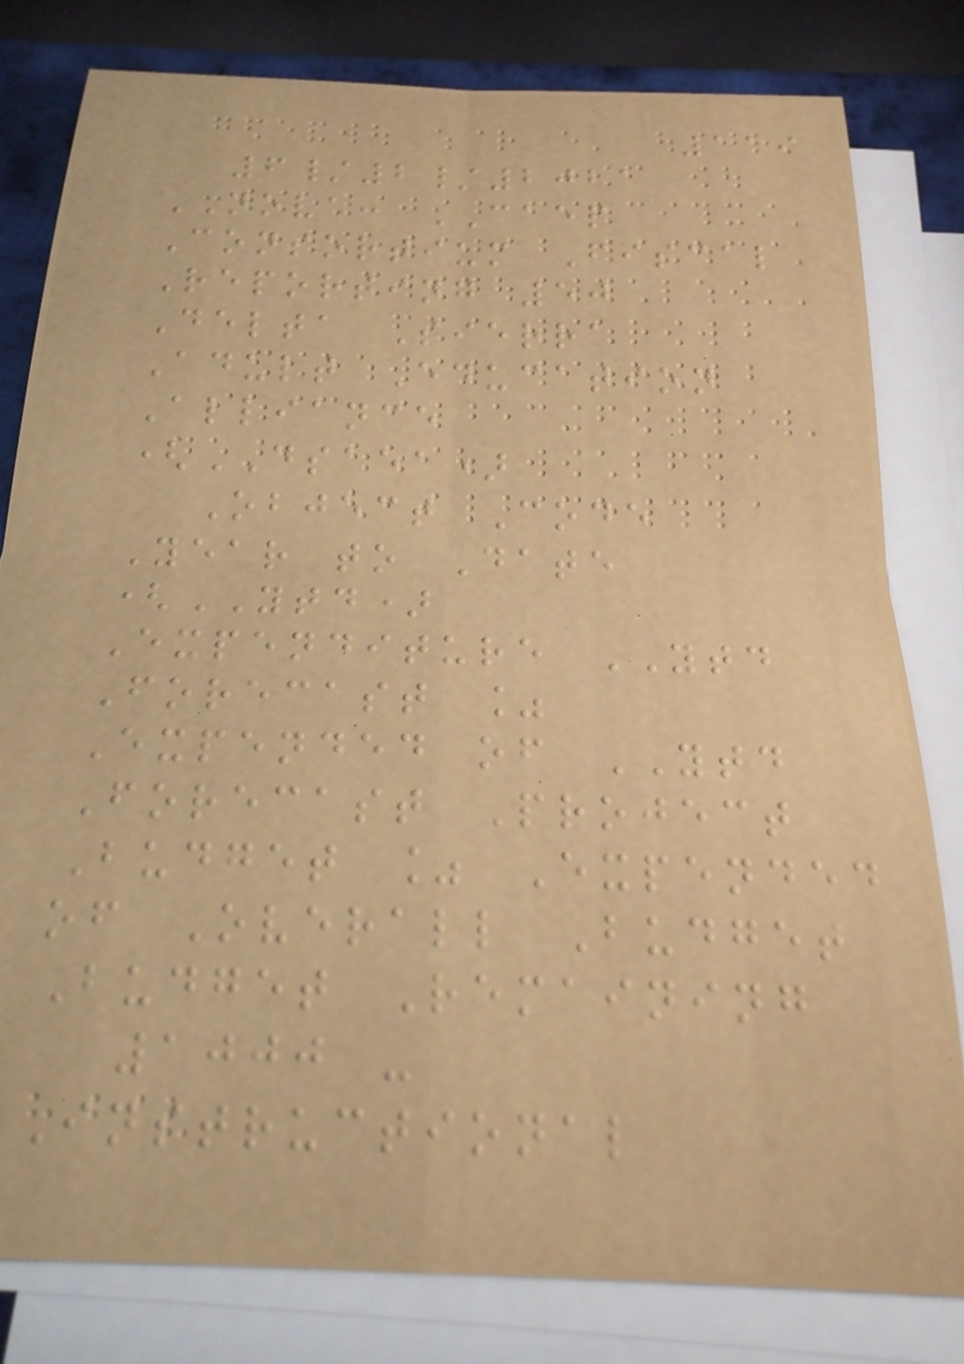119
6/2/2021
NOVA: CAEP
Consortium Fiscal
Reporting 50
Delta Sierra
Adult Education
Alliance
(DSAEA)
Object Code
Year to Date
(YTD)
Expenditure YTD
Forecast %
Expended of YTD
Forecast Project
Budget % Expended
of Overall Budget
Budget Remaining
1000 -
Instructional
